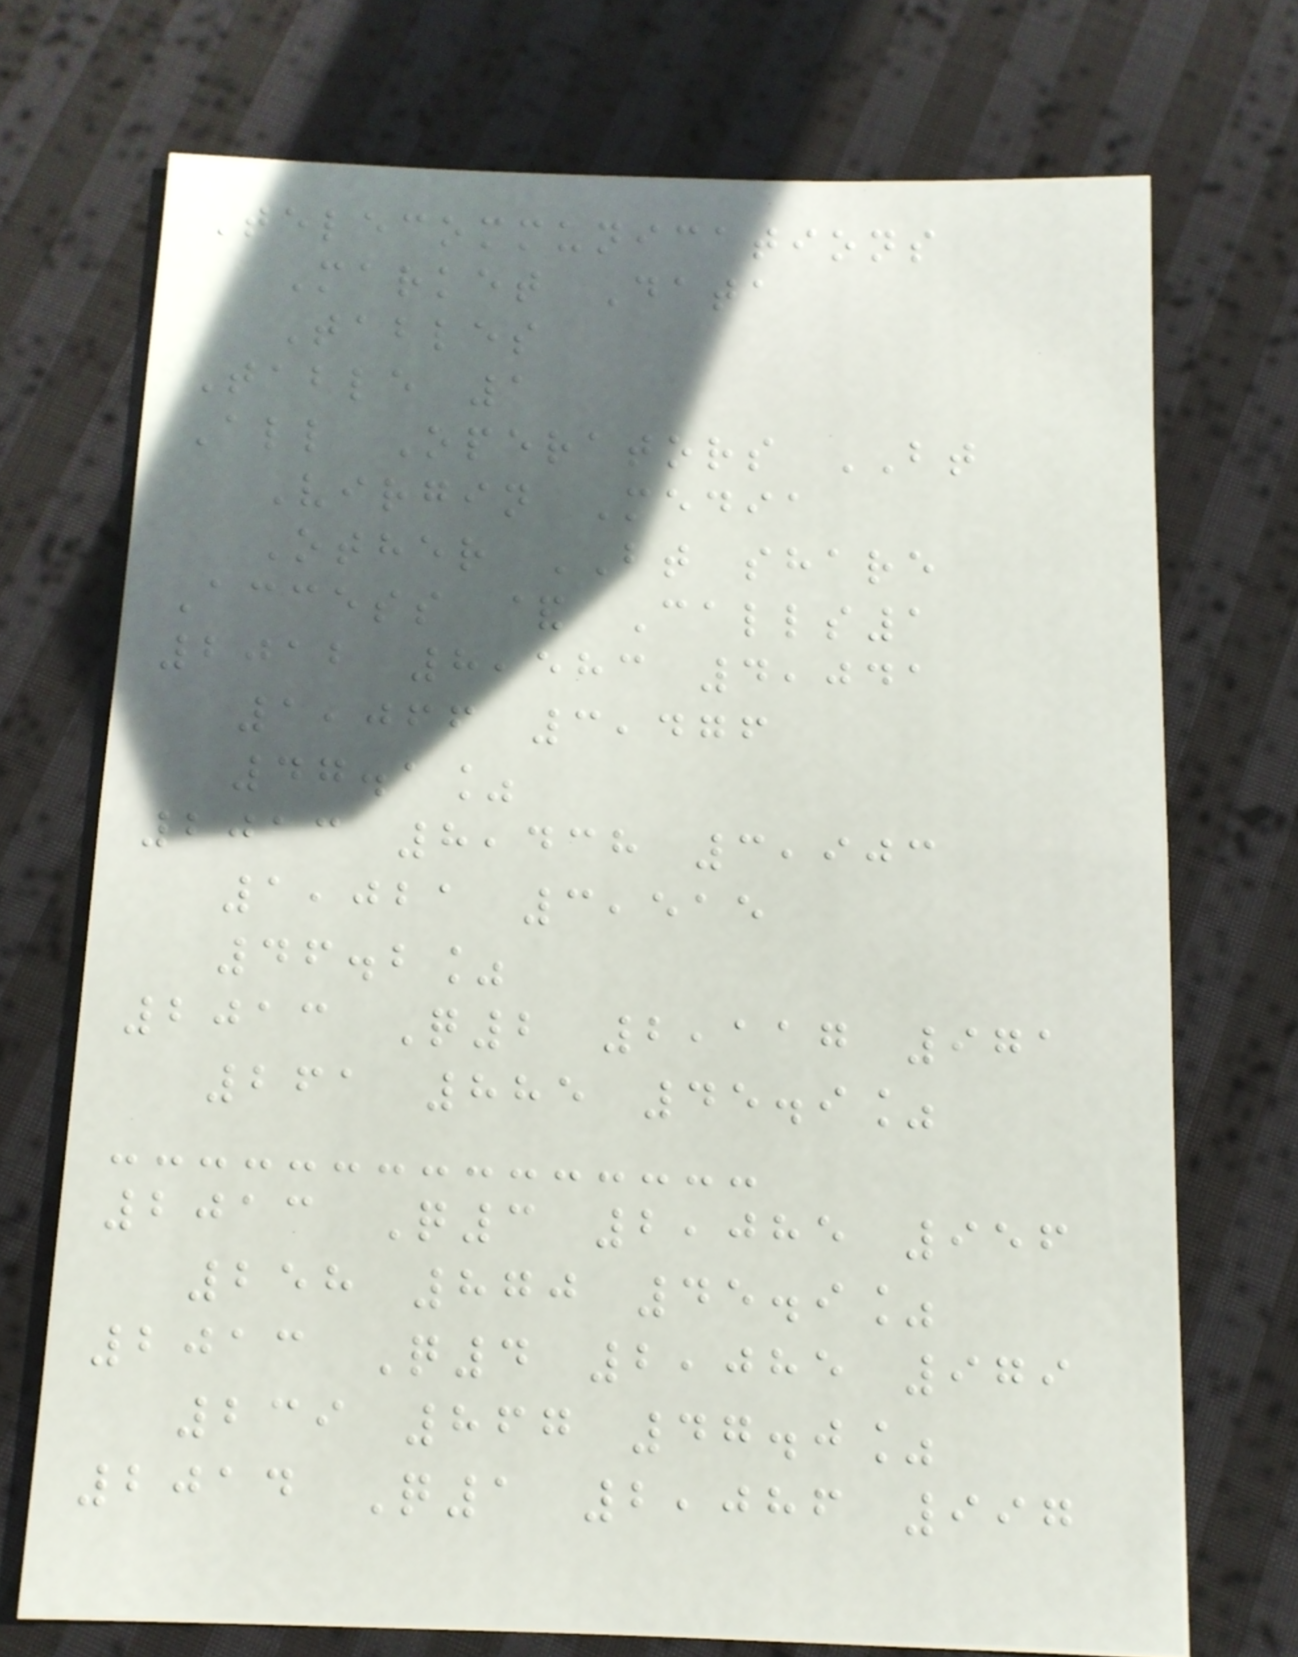Telecommunications
Market Data
Tables
Table 1
All Operators BT
Virgin Media
Other BT share
Access & Calls1
2012 8,583 4,041
1,066 3,476
47.1%
2013 8,438 3,903
1,021 3,515
46.2%
2013 Q2 2,117 971
261 885 45.9%
2013 Q3 2,085 956
258 870 45.9%
2013 Q4 2,085 979
239 867 47.0%
2014 Q1 2,086 997
